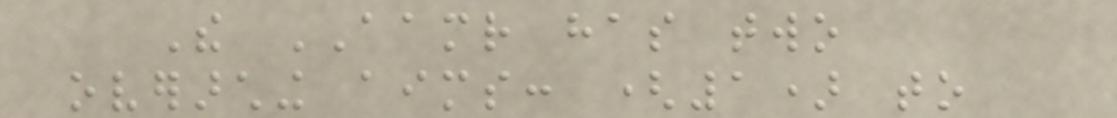The AAMR has two
overarching aims: (1) to
